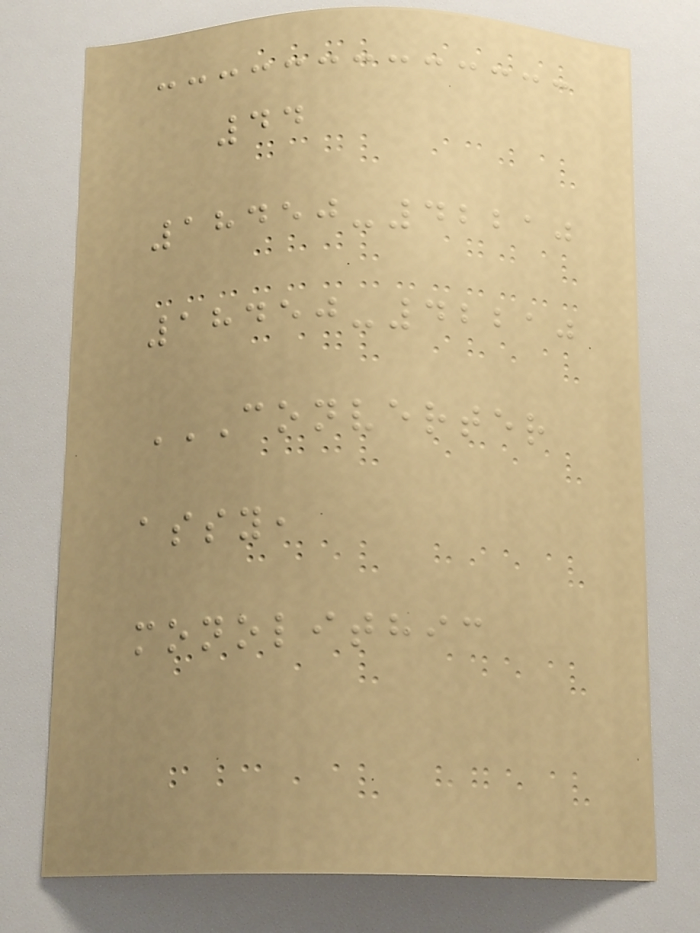44
18450-42210
18450-42210
CONVERTER
ASSY,
MONOLITHIC
